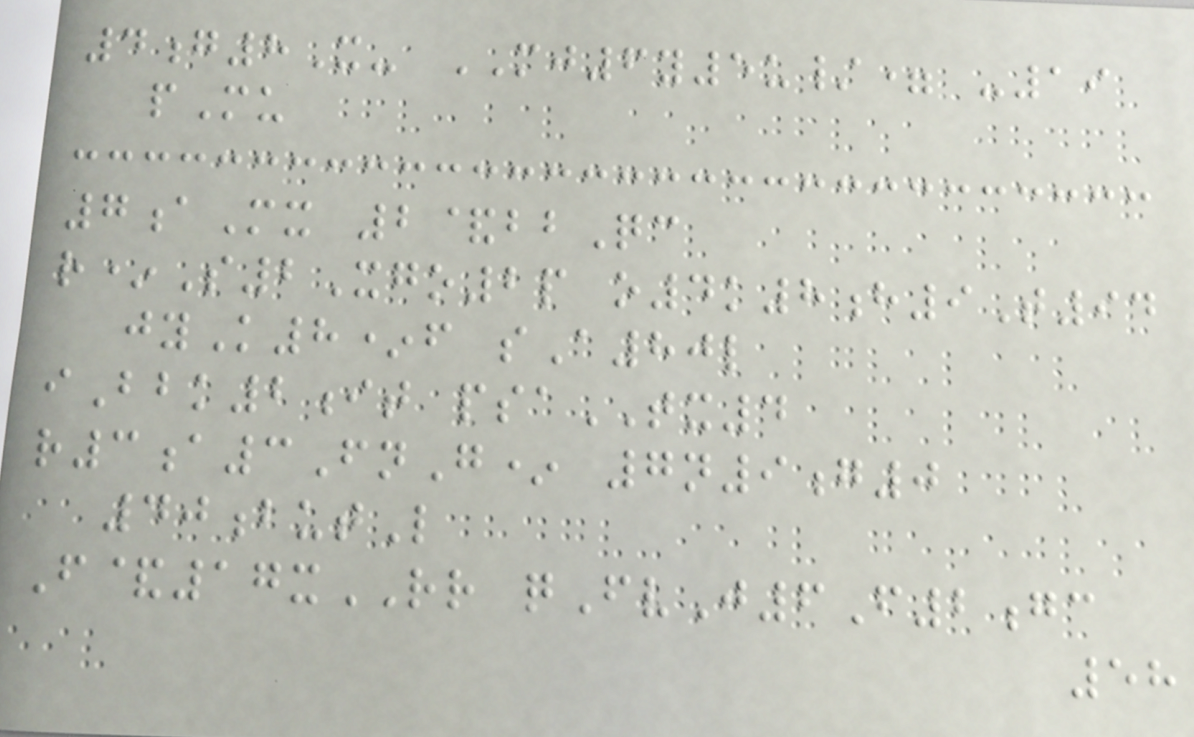4g8X- MJ6y5u/= -19
pMu
7aMx 2&bbQc
r*S2Xgo2p o4k8h9T94
jyK8*f sA80l
iBbk2it psaTX4
r3a3FnG* 7n9g0
40butL
F&17xRR qFvJ6F2gc
58
